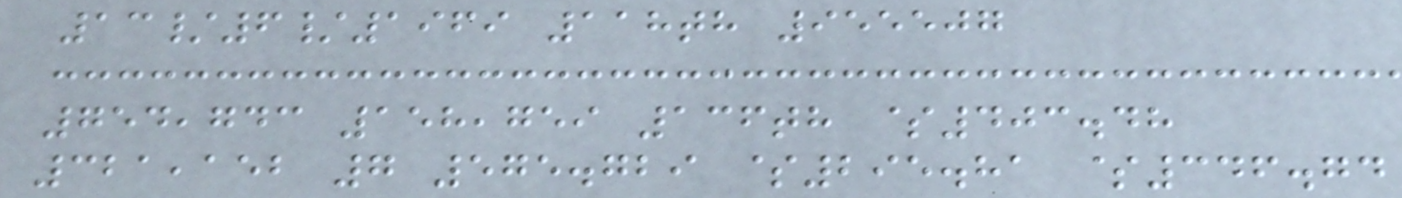13/6/1969 118th 955507
754,743 158,759 136th $403.48
321,152 7 575.729 $295.81 $346.74
